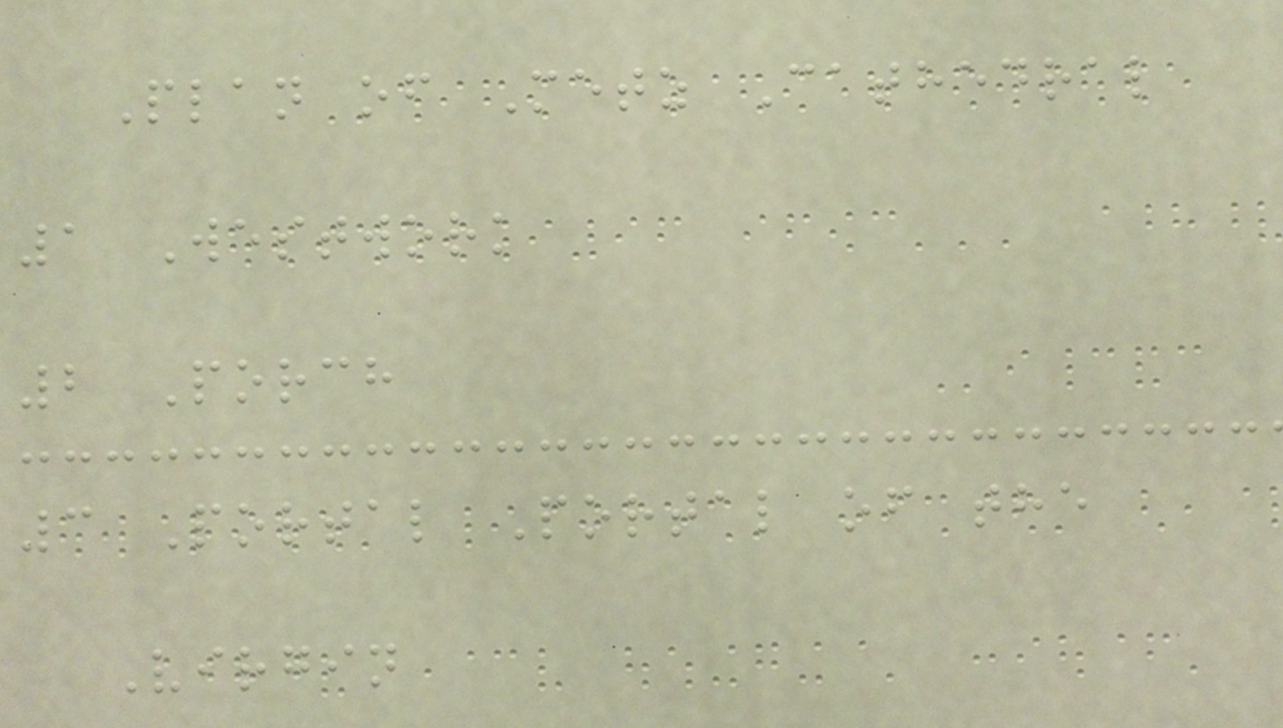Plan of Metz Cathedral
1 Westwork
2 Porch
3 Portal Portal of the
Virgin
